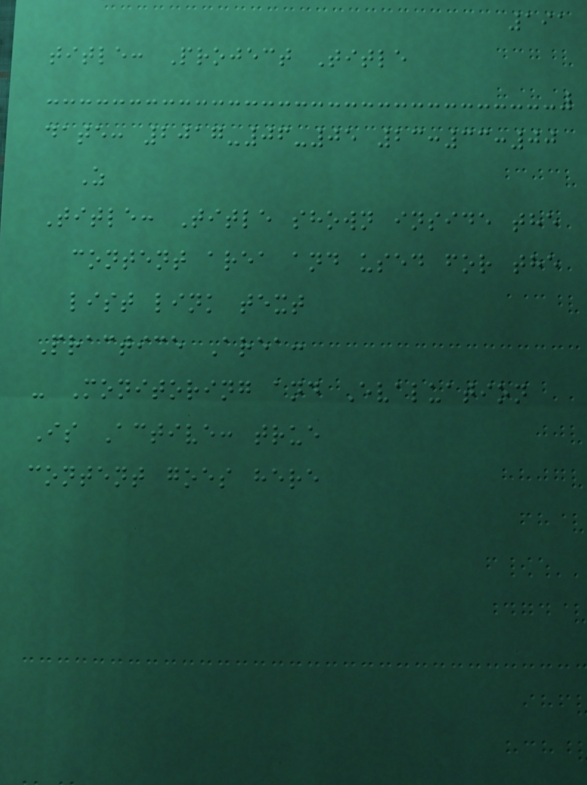191
title: Project Title
date: 2017-06-05 23:33:00
Z
Title: Title shown inside the
content area and used for the
list link text
Practice Area:
- Monitoring and Evaluation
Is Active: true
content goes here
